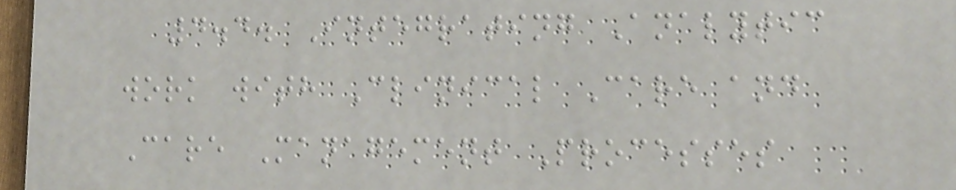4.4. Integrating Analytic
work with Clinical Care and
Care Management Processes
